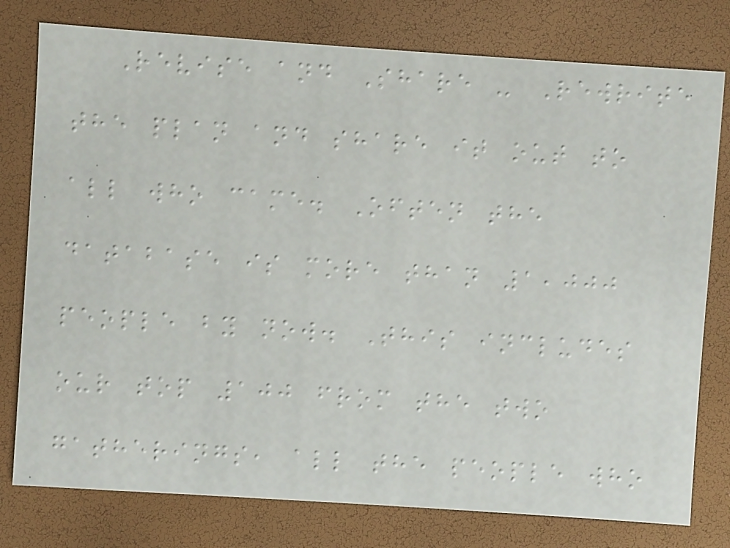Revise and Share - Rewrite
the plan and share it out to
all who came. Often the
database is more than 1,000
people by now. This includes
our top 100 from the two
gatherings, all the people who
